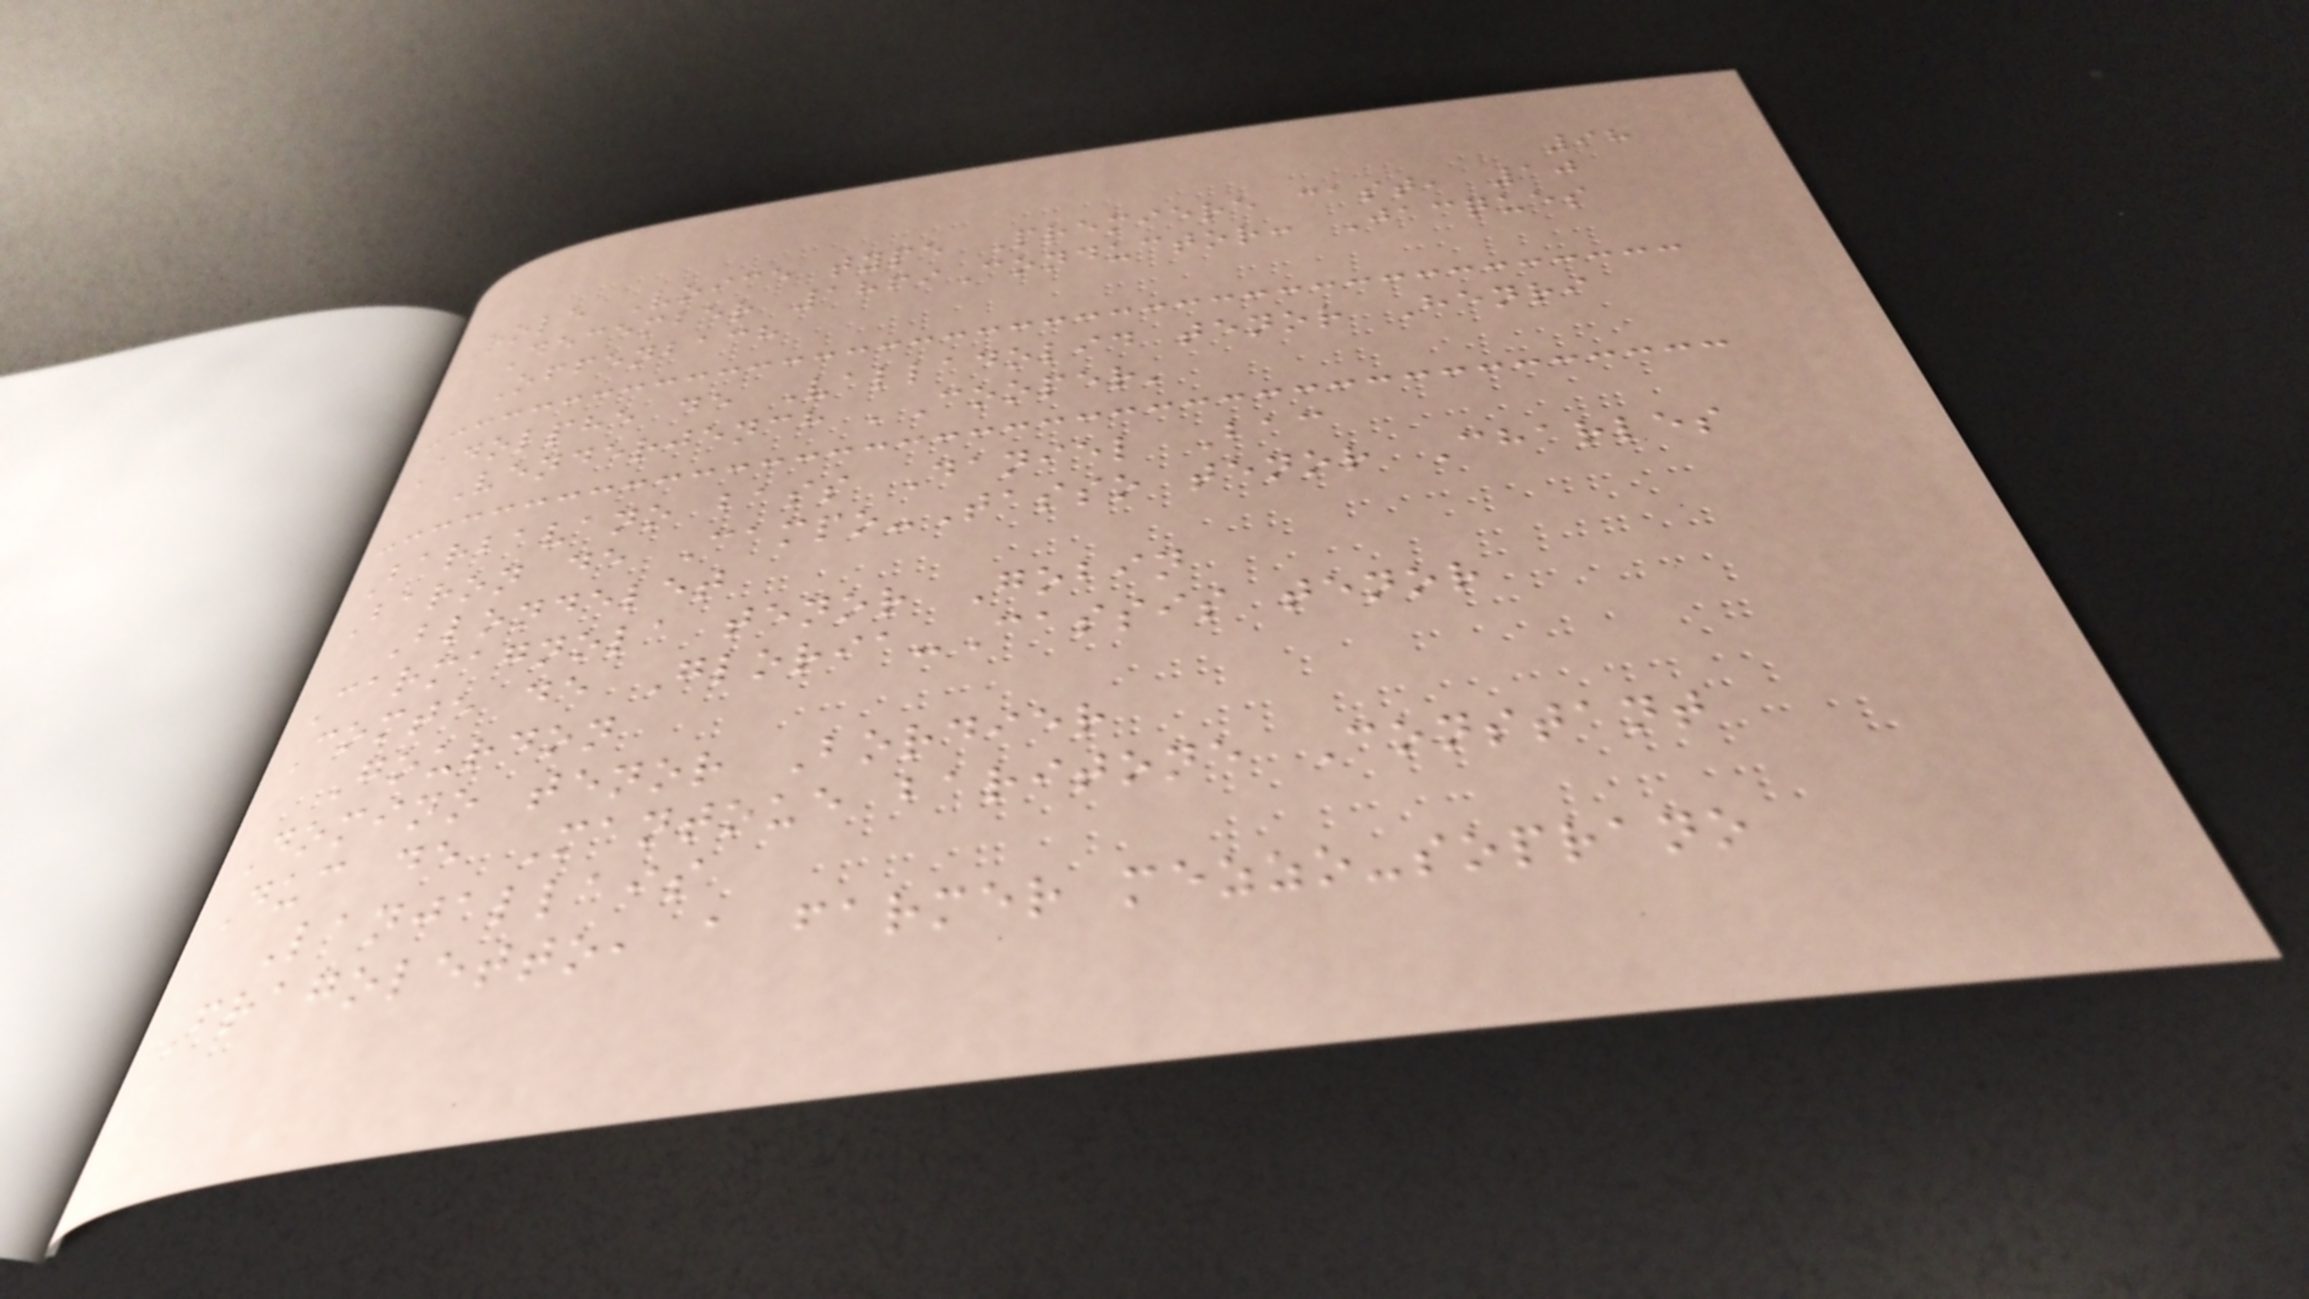98
Role Voice type Premiere cast, 10
December 1869Conductor: Jacques
Offenbach
Adolphe de Valladolid tenor Henri
Venderjench 'Cooper'
Barbavano bass Daniel Bac
Baron de Campo-Tasso tenor Charles
Blondelet
Carmagnola tenor Gobin
Comte de Gloria-Cassis tenor
Gourdon
Domino tenor Bordier
Duc de Mantoue baritone Constant
Lanjallais
Fragoletto, a farmer mezzo-soprano
